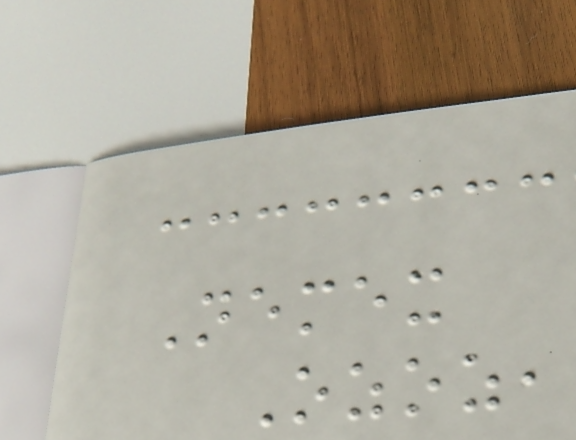Nemex
Ozoz,
